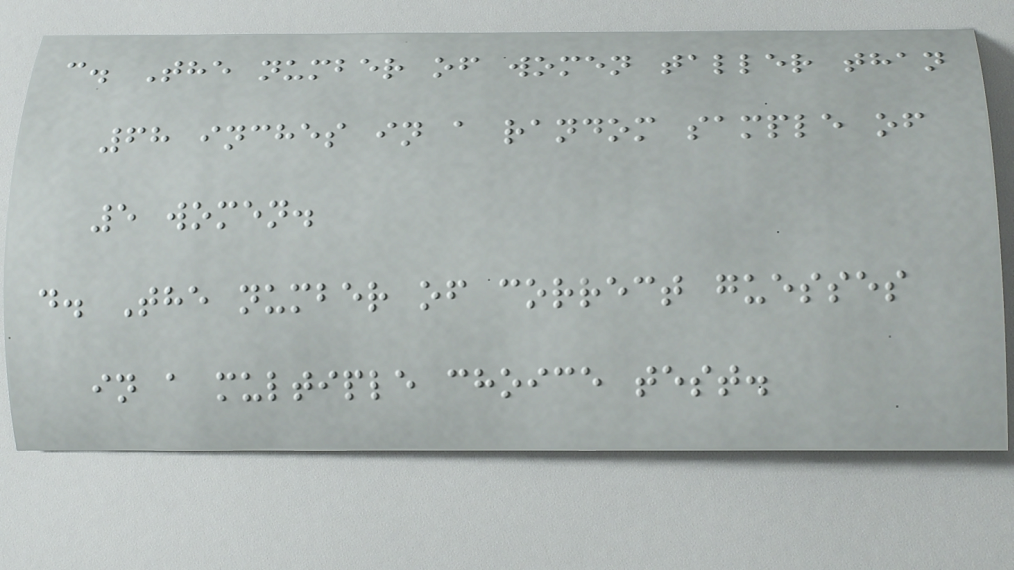c. The number of women taller than
68 inches in a random sample of
5 women.
d. The number of correct guesses
in a multiple choice test.
